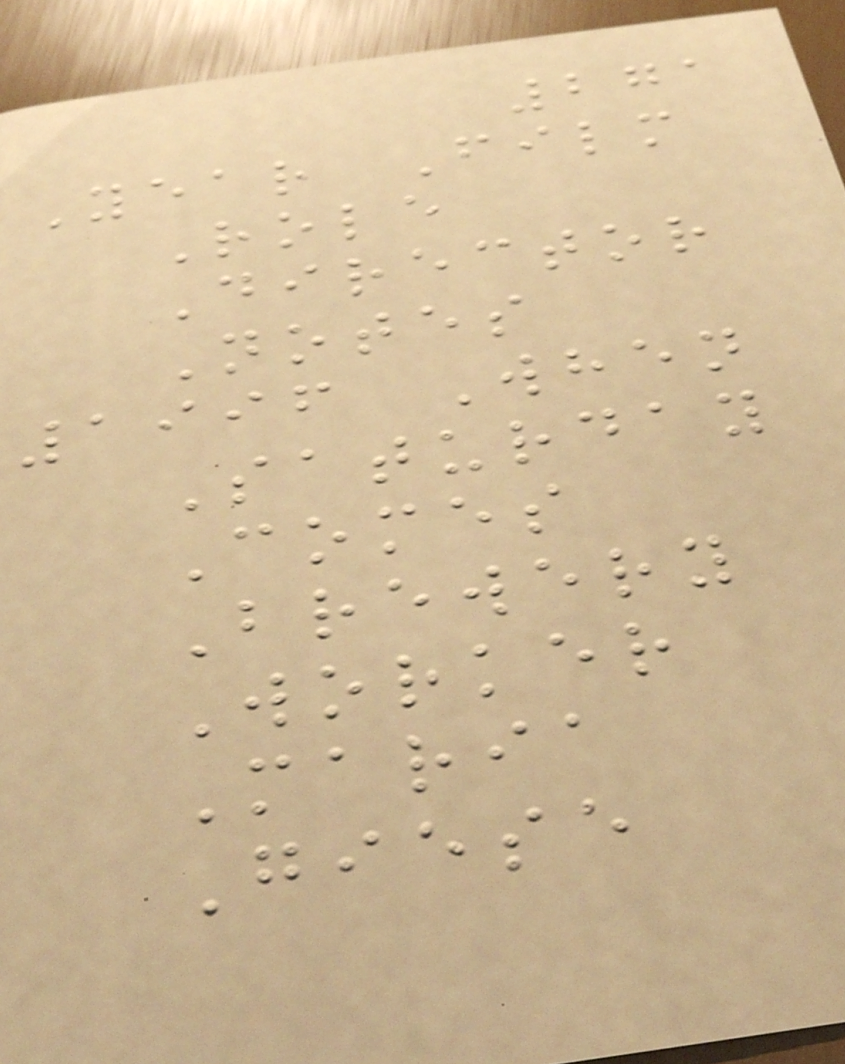271
Year Film
Role
Director
Notes
1996 When
Saturday
Comes
Brewery
Worker
Maria
Giese
